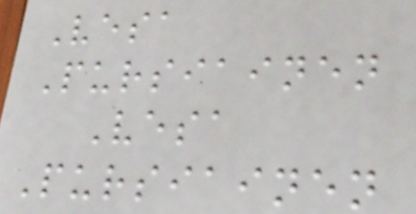Vesa
Pursiainen
Vesa
Pursiainen
